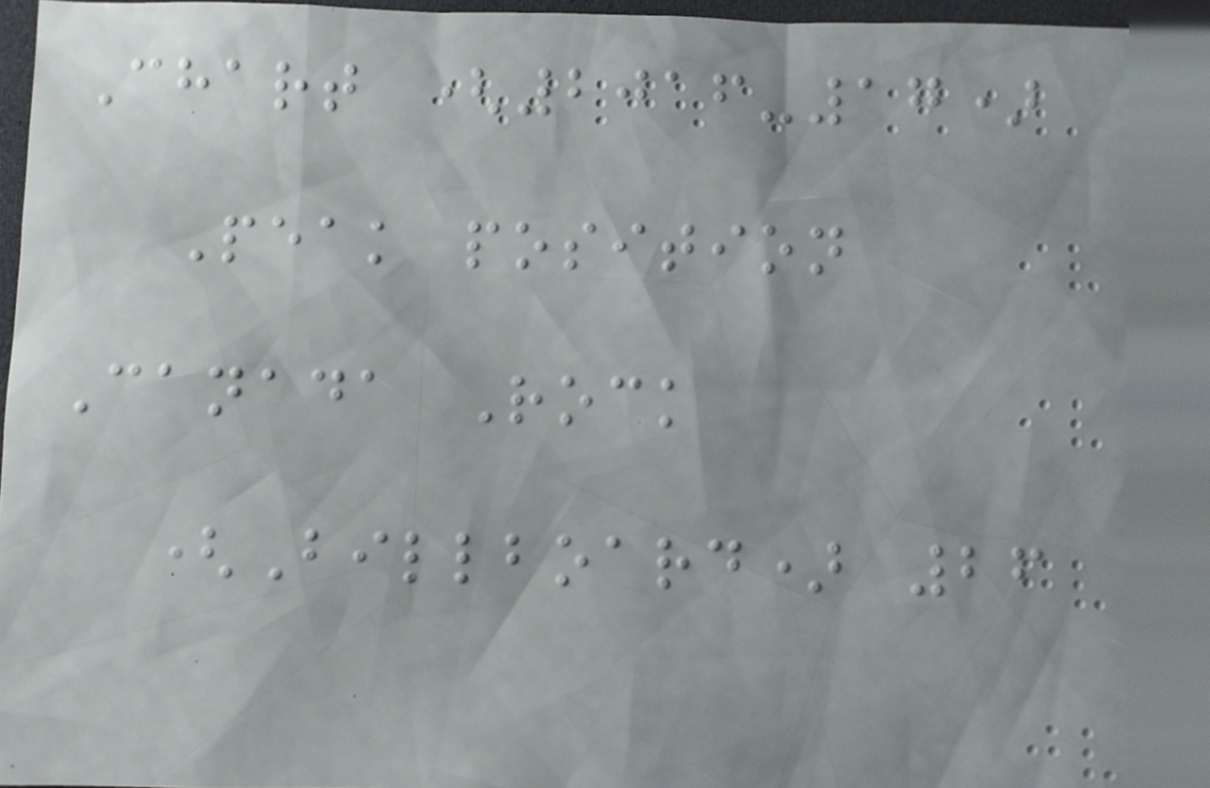Chart (2016-17)
Peak position
Canada Rock
(Billboard) 26
